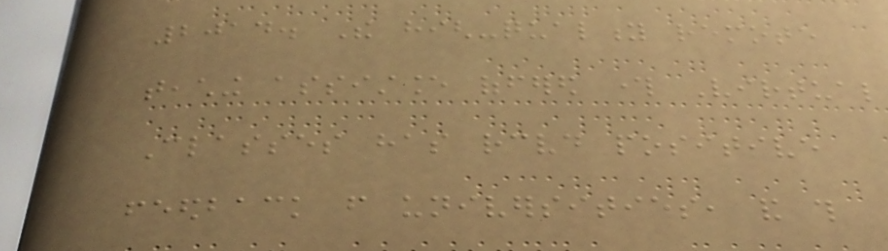2014. The high-quality remote
teaching assistance offered through Virtual
Classes has received positive
feedback from universities, and this
